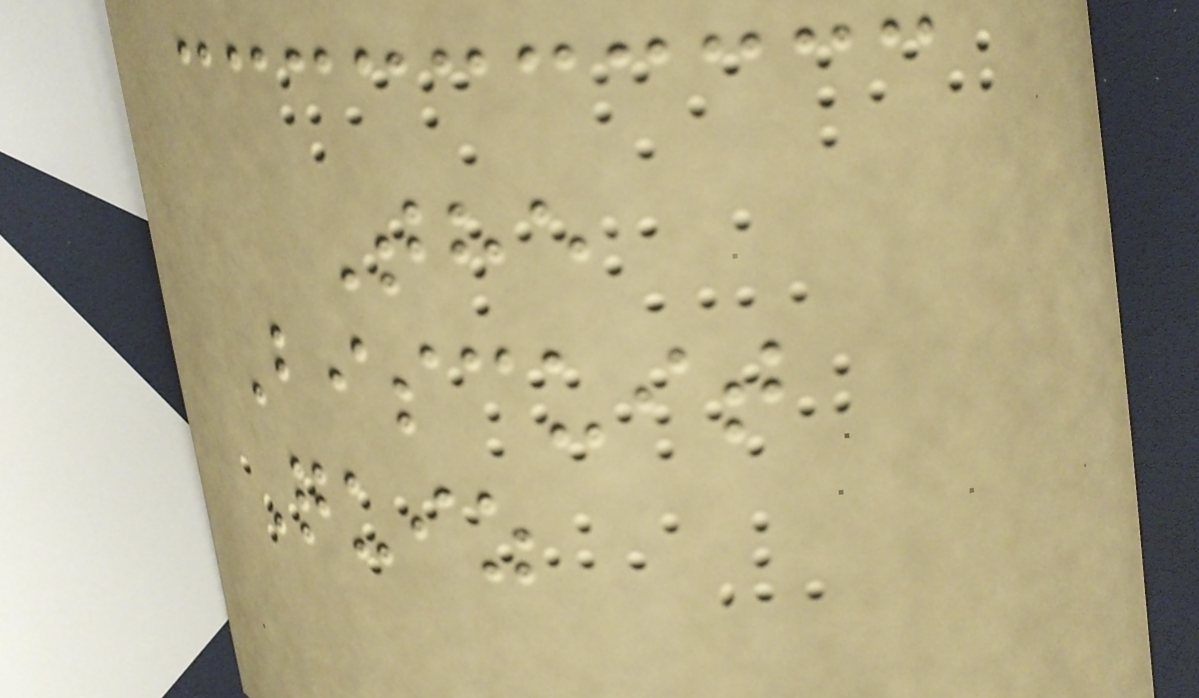The
Biscuit
Quiz
